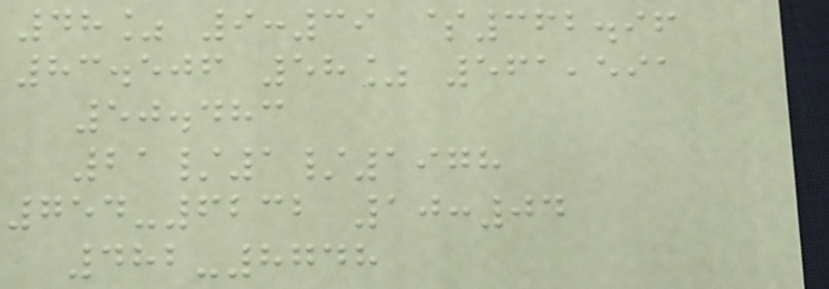48% 9:39 $362.96
83.506 58% 561,591
50.483
21/1/1978
754-6232 10:04
482-8748
